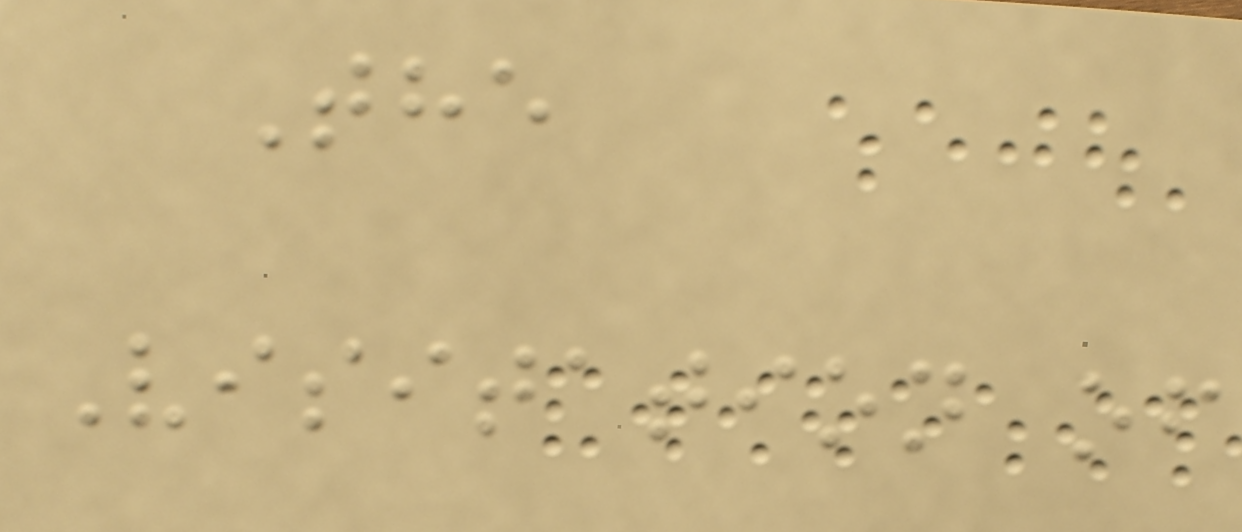The
Visitation of
